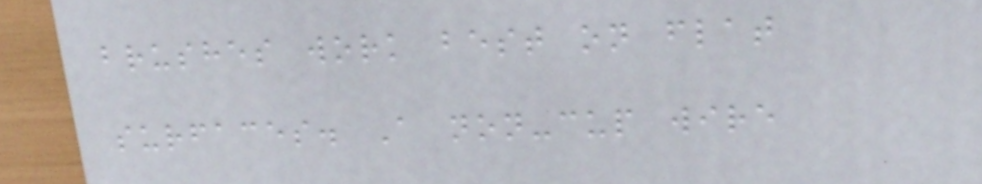brushes work best on flat
surfaces. A non-cup wire
